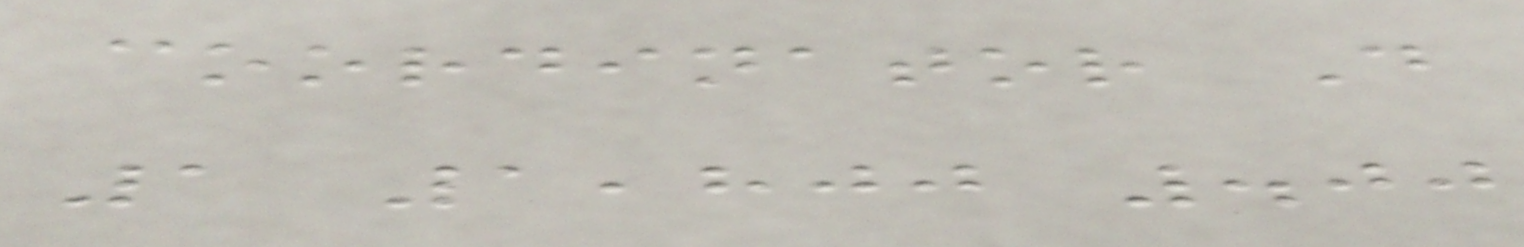coordinator D
1 1,800 .00
